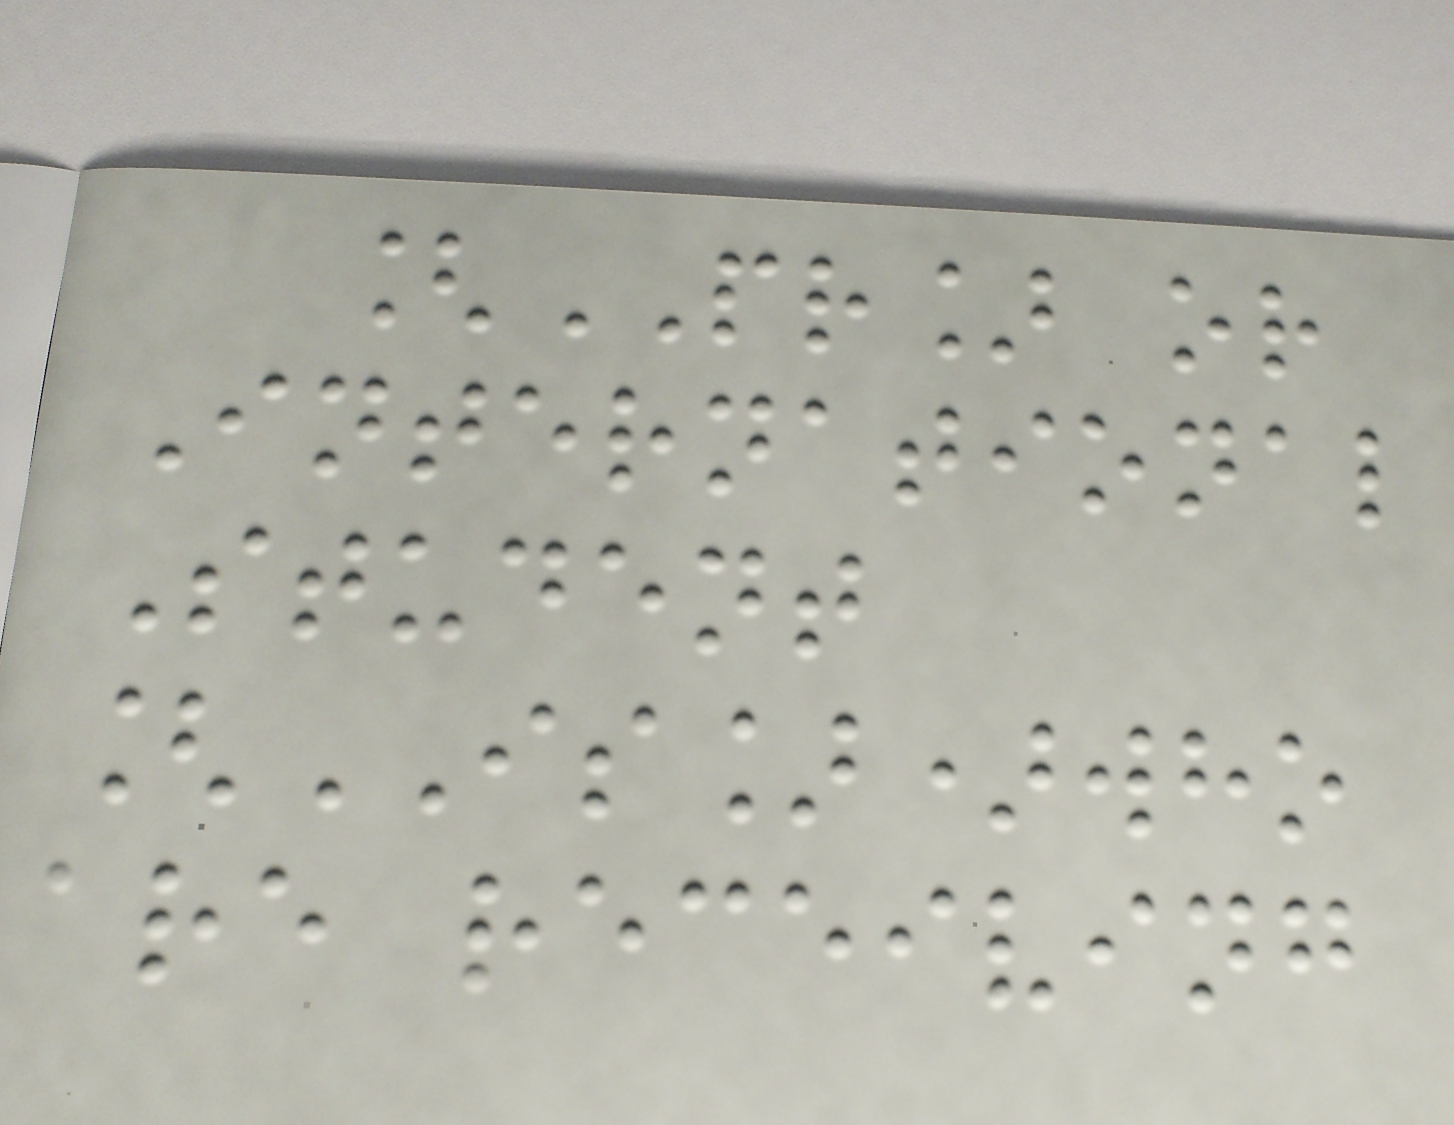[PR] or
International
Student
[IS])who
are receiving
